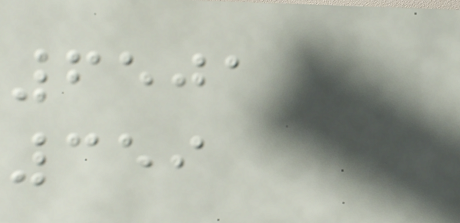6501
359
